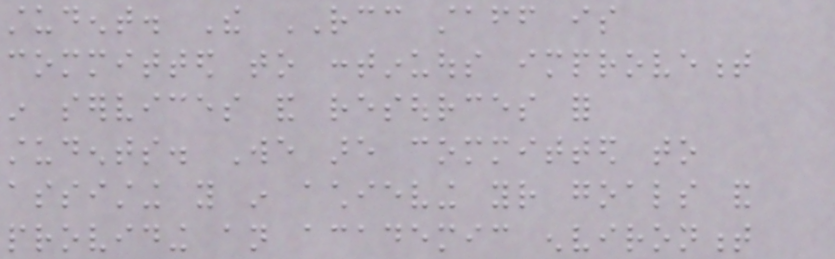student. The RCC staff is
committed to continuous improvement
in services and resources for
students. We are committed to
assisting you in achieving your goals and
providing an academic environment
